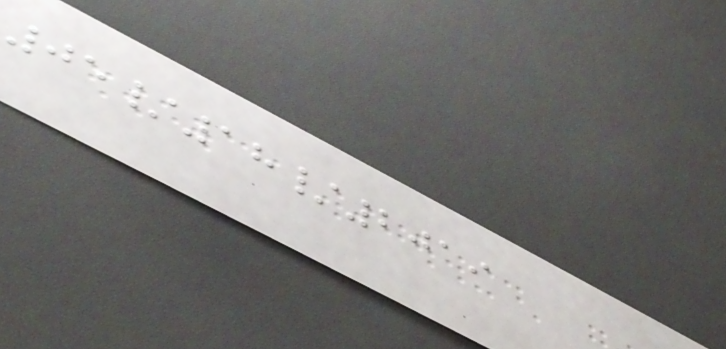05/18/2019
